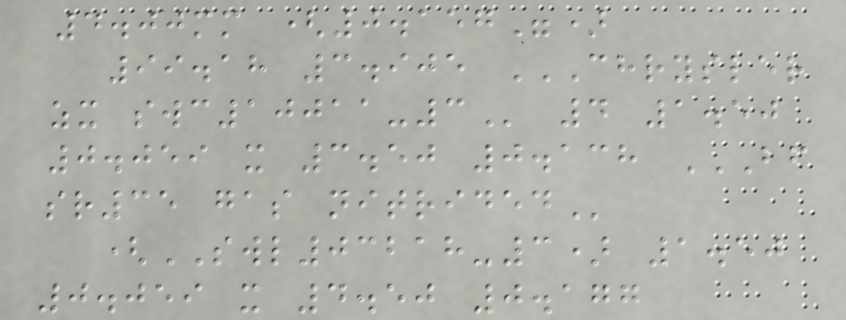4.00mm (0.157")
99.18 3.905 CHRYSLER
ZX SWC10011-3 4 1.50
0.059 x 3.50 0.138 BF
SR35 GAS NITRIDED
(SWL03218-3) 1.50
0.059 x 4.50 0.177
